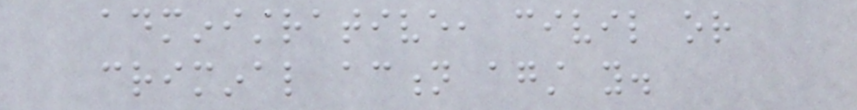administrative, civil or
criminal action against you.
